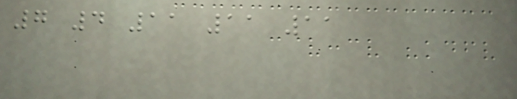7 4 11 11 11
